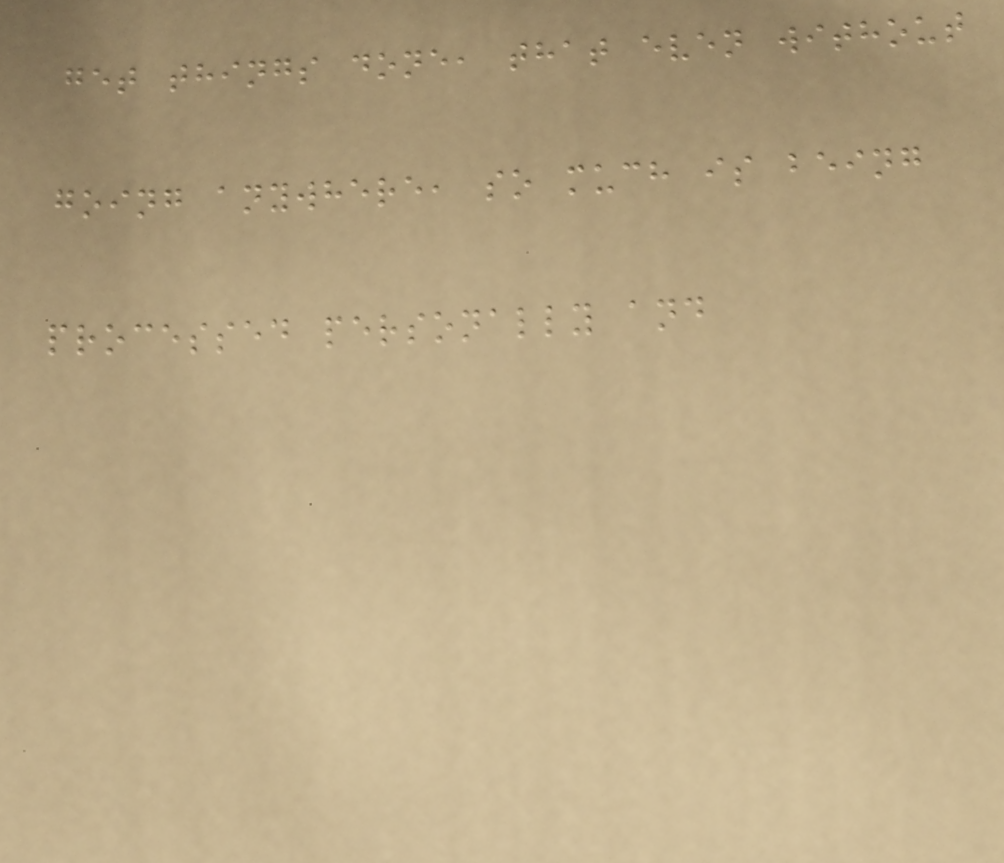get things done, that even without
going anywhere, so much is being
processed personally and
